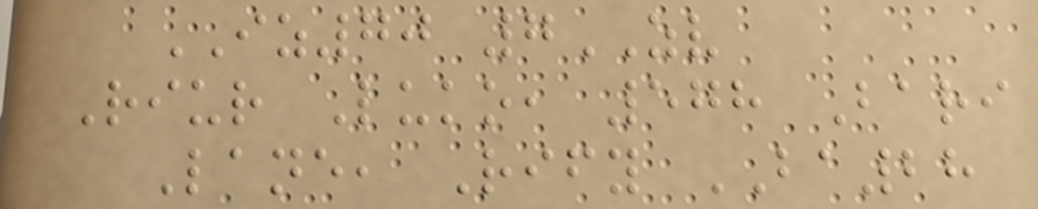IZ70 7ZV
Riur Luko, 578 Bari
Lane, Rify BA28
